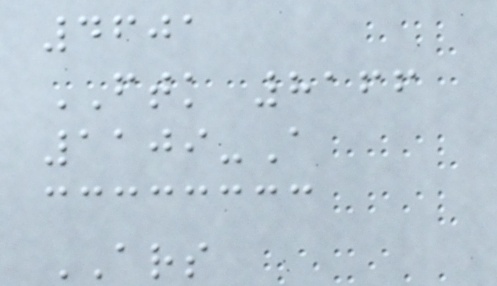4601
FTK 8166
1109-A
ARS
